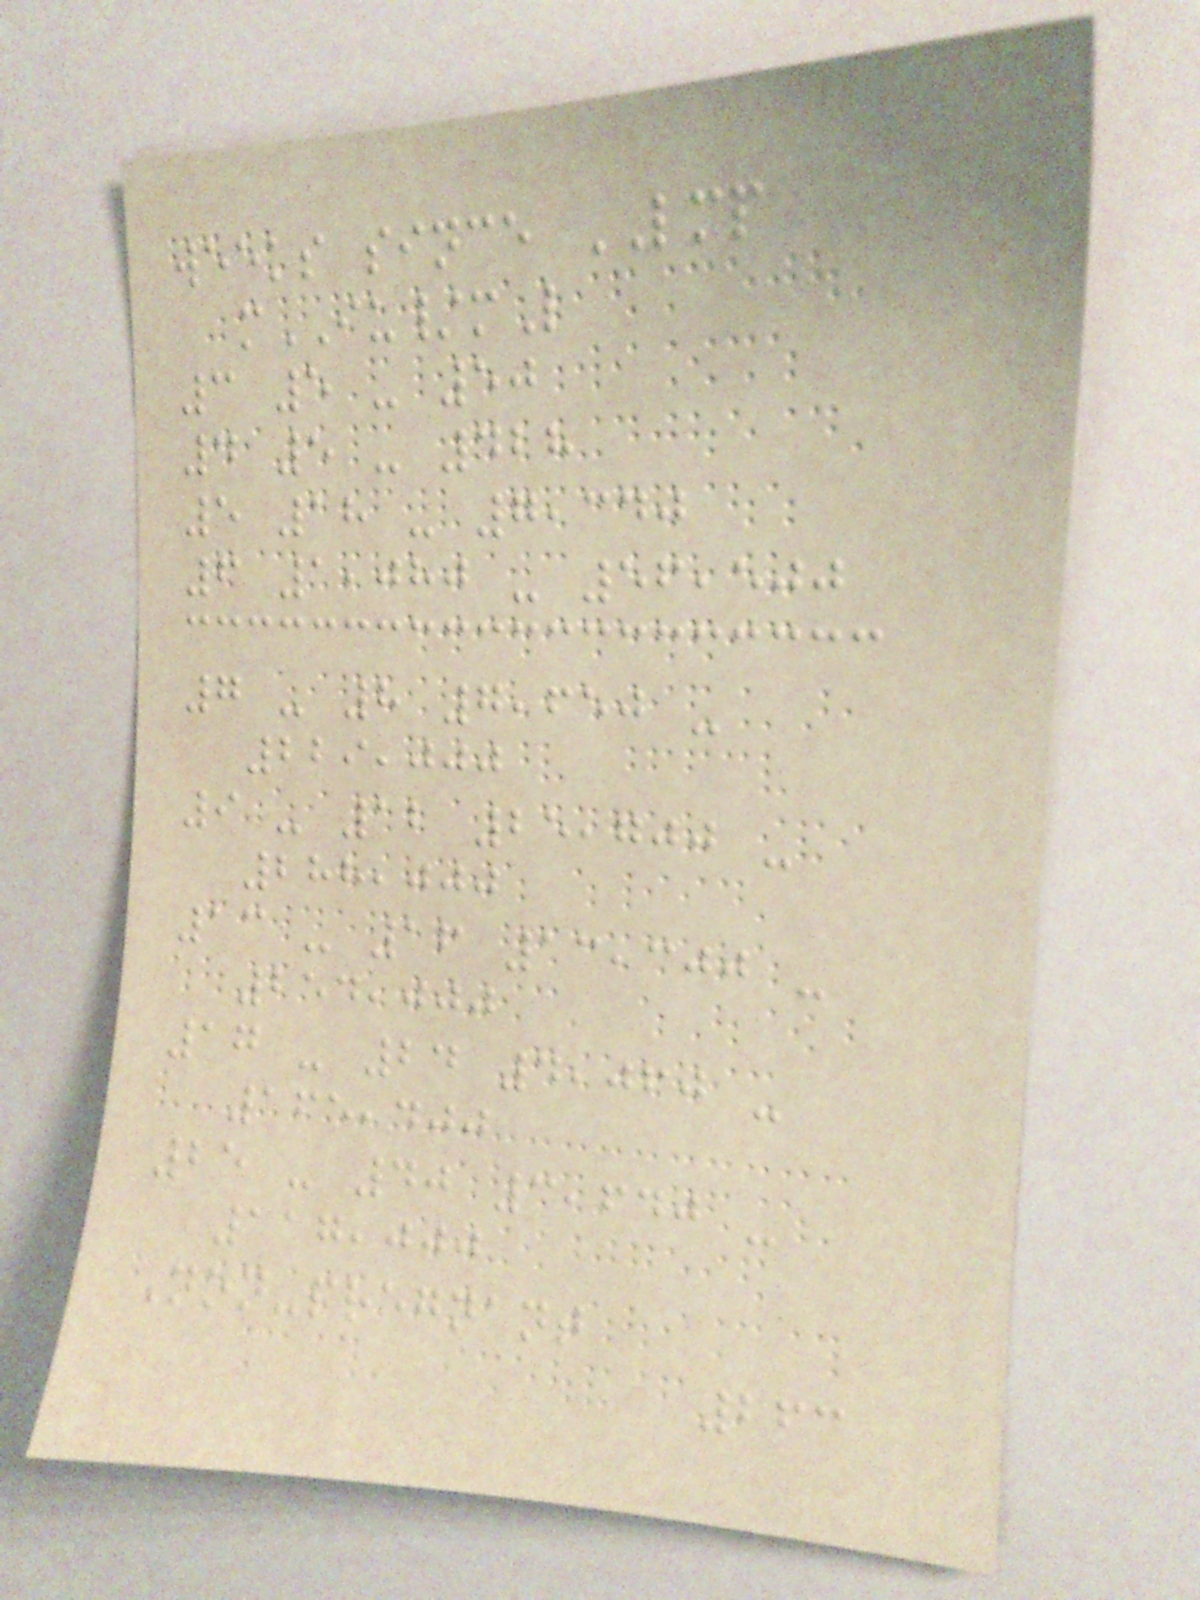weeks since LMP
mIU/mL
3 5 - 50
4 5 - 428
5 18 - 7,340
6 1,080 - 56,500
7 - 8 7,650 -
229,000
9 - 12 25,700 -
288,000
13 - 16 13,300 -
254,000
17 - 24 4,060 -
165,400
25 - 40 3,640 -
117,000
Non-pregnant
263
